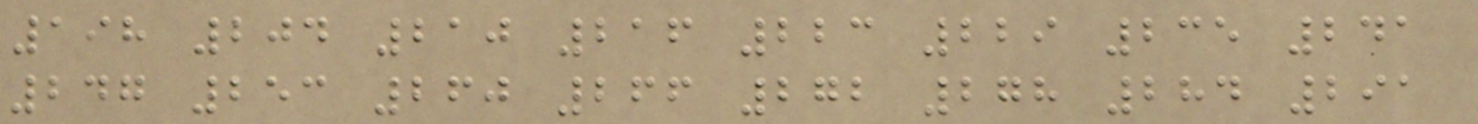198 204 210 216 223 229 235 241
247 253 260 266 272 278 284 291
